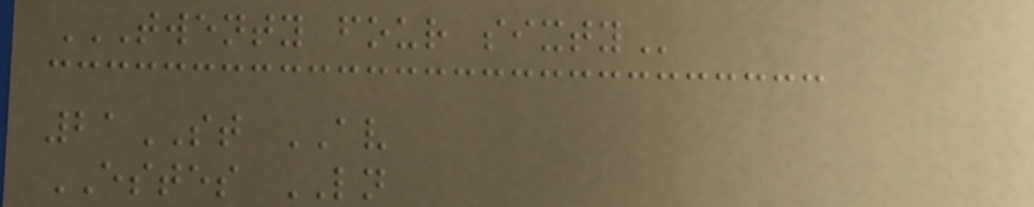TWENTY FOUR SIXTY
21ST AV
ESTES LN
